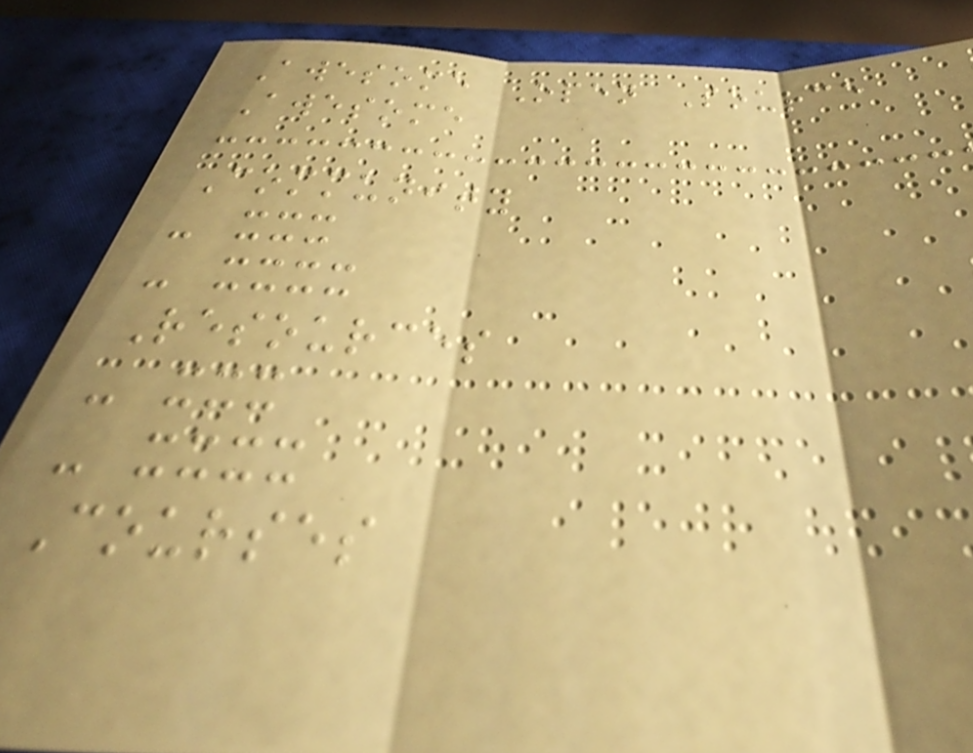Awesome Open Source
Awesome
Community
- xxx
- xxxx
Resources
- xxx
- xxxx
Courses
